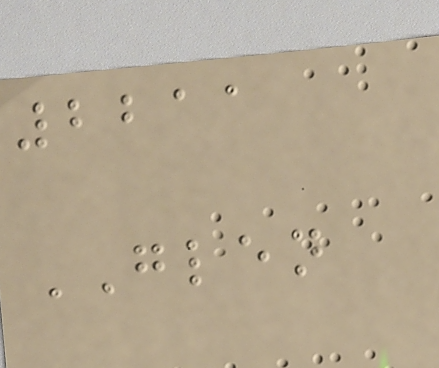2211
GLEN
